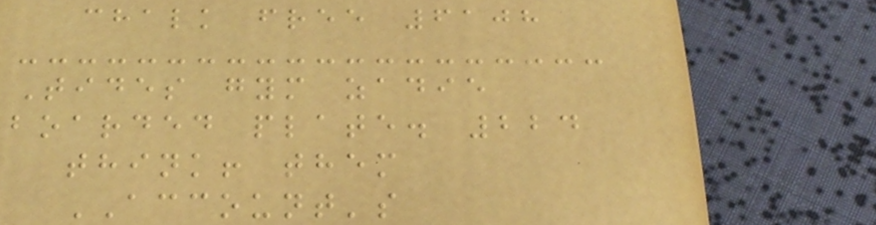chalk free 6108
Tides gym zadie
boarded plate. 224
think! them
ACCOUNT's
